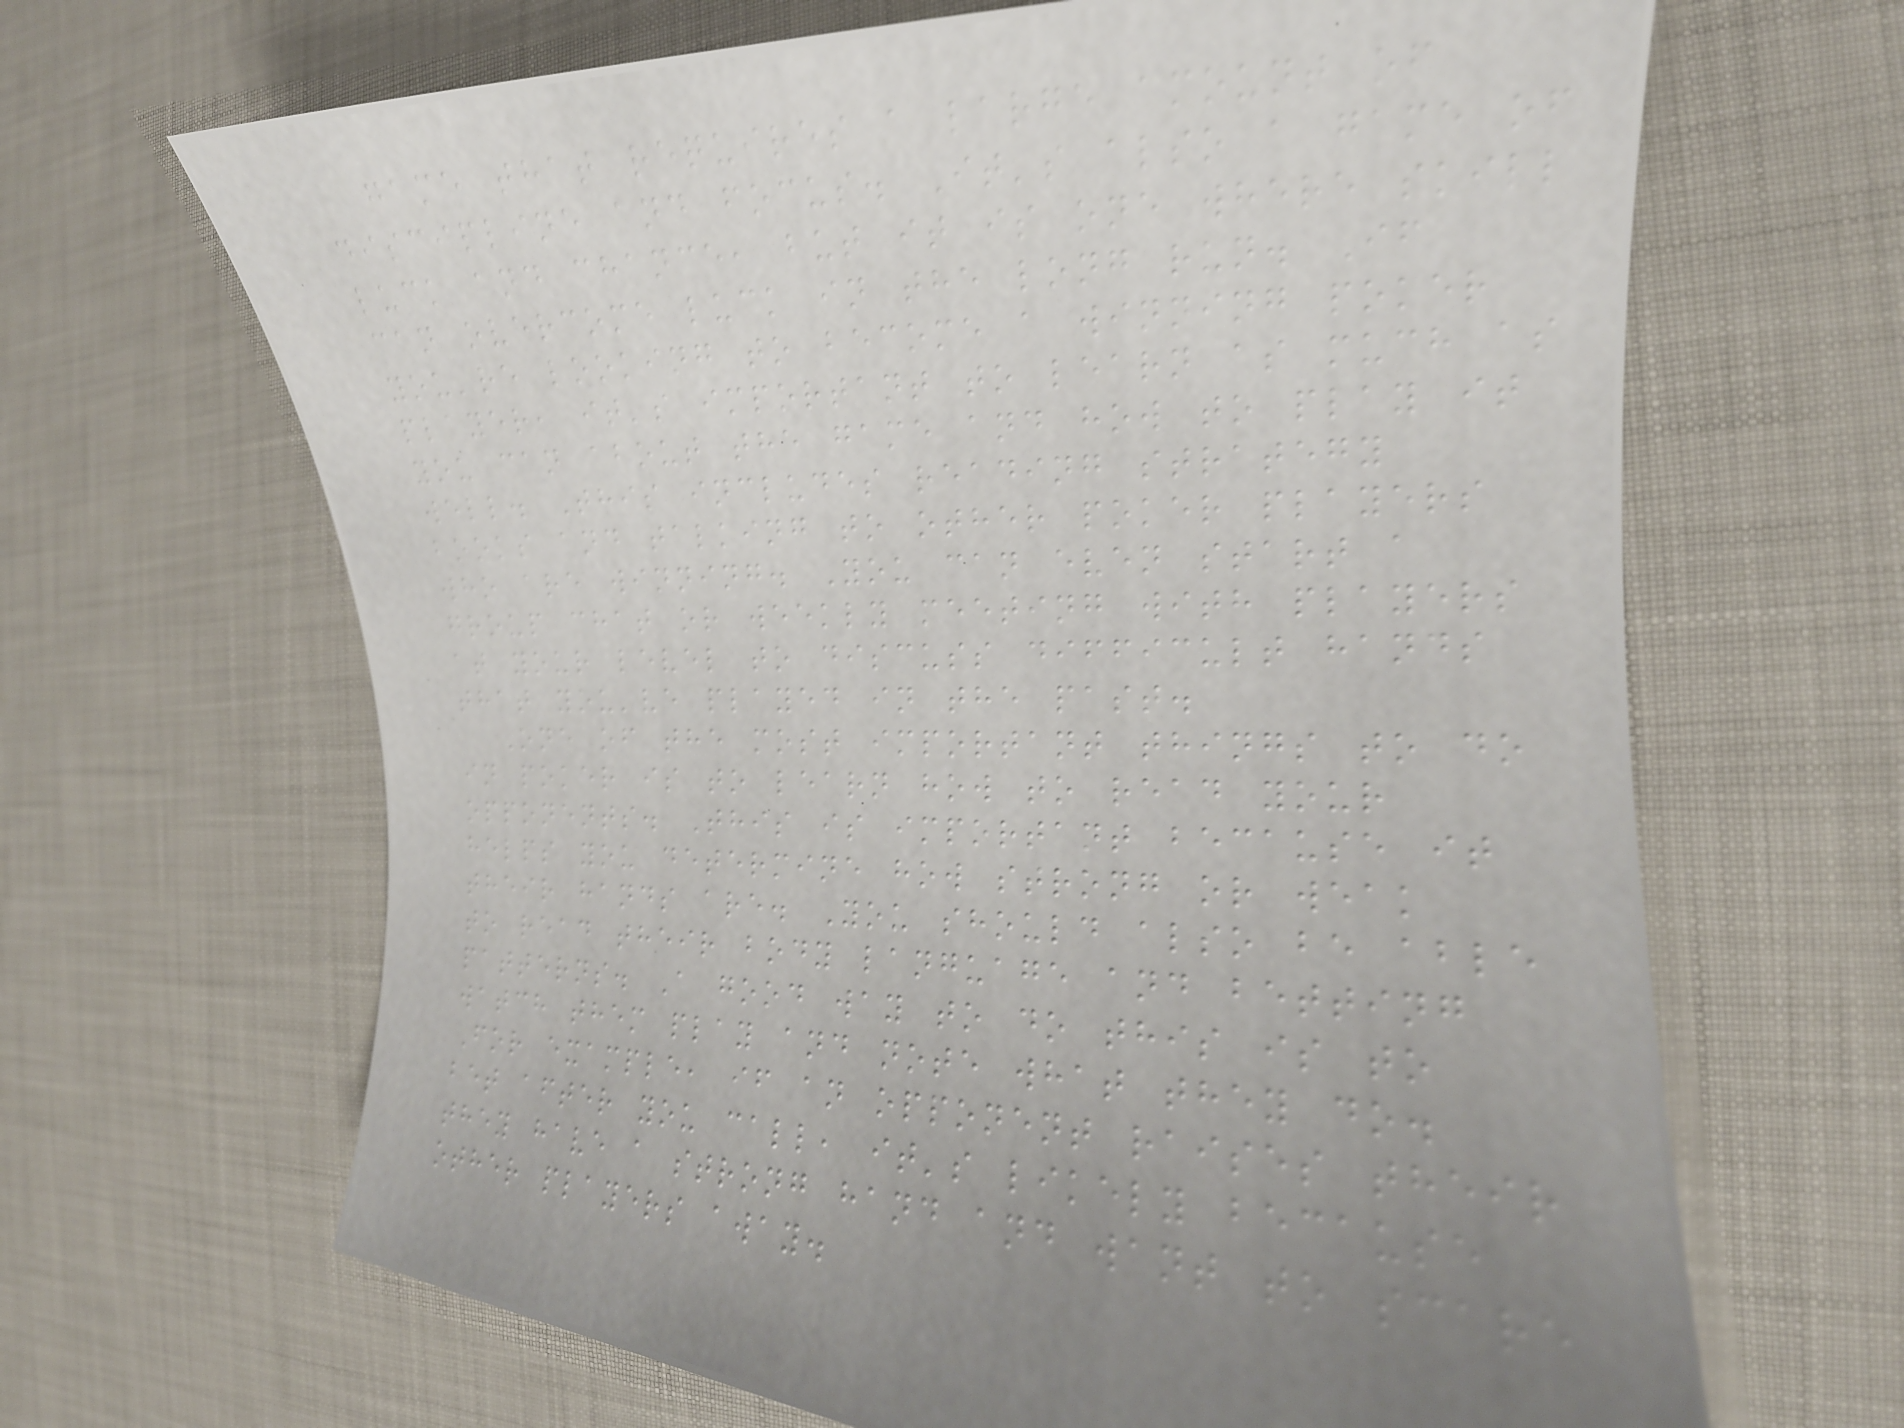game that requires a large amount of
discipline and focus. It's also a game of
luck and chance, but it is one where skill
can overcome luck in the long run. If
you're looking to become a winning poker
player, it's important to learn as much as
you can about the game and how to play it
well. This includes reading strategy
books and talking to other poker players
who are winning. You can even start a
group chat or weekly meeting with players
at your level to discuss difficult hands
that you've played in the past.
One of the most important things to do
in poker is to learn how to read your
opponents. This is important because it
helps you determine how strong or weak
their hands are. You should also be able
to read their body language and betting
patterns. A good way to do this is to
watch them play and note what they do.
For example, if an opponent raises their
bet after you call, it's likely because
they have a strong hand and want to scare
other players away.
